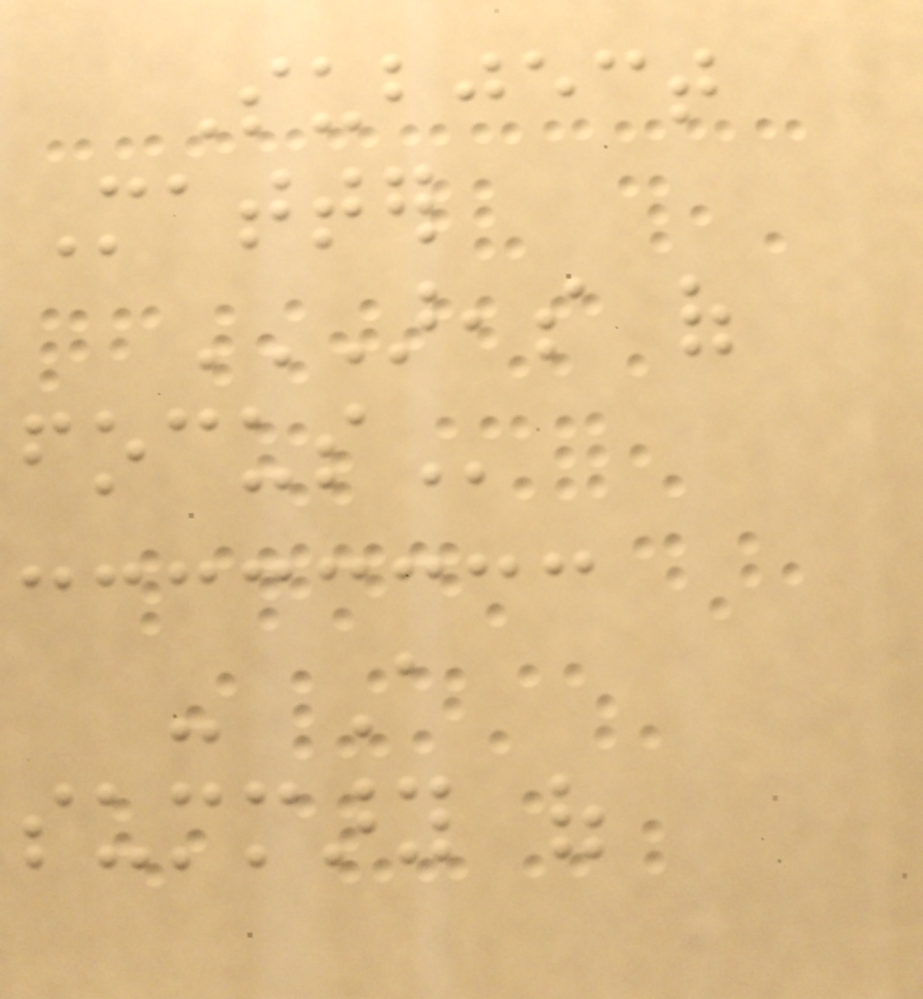Subject
Matter
AREAS OF
FOCUS
- A
summary of
